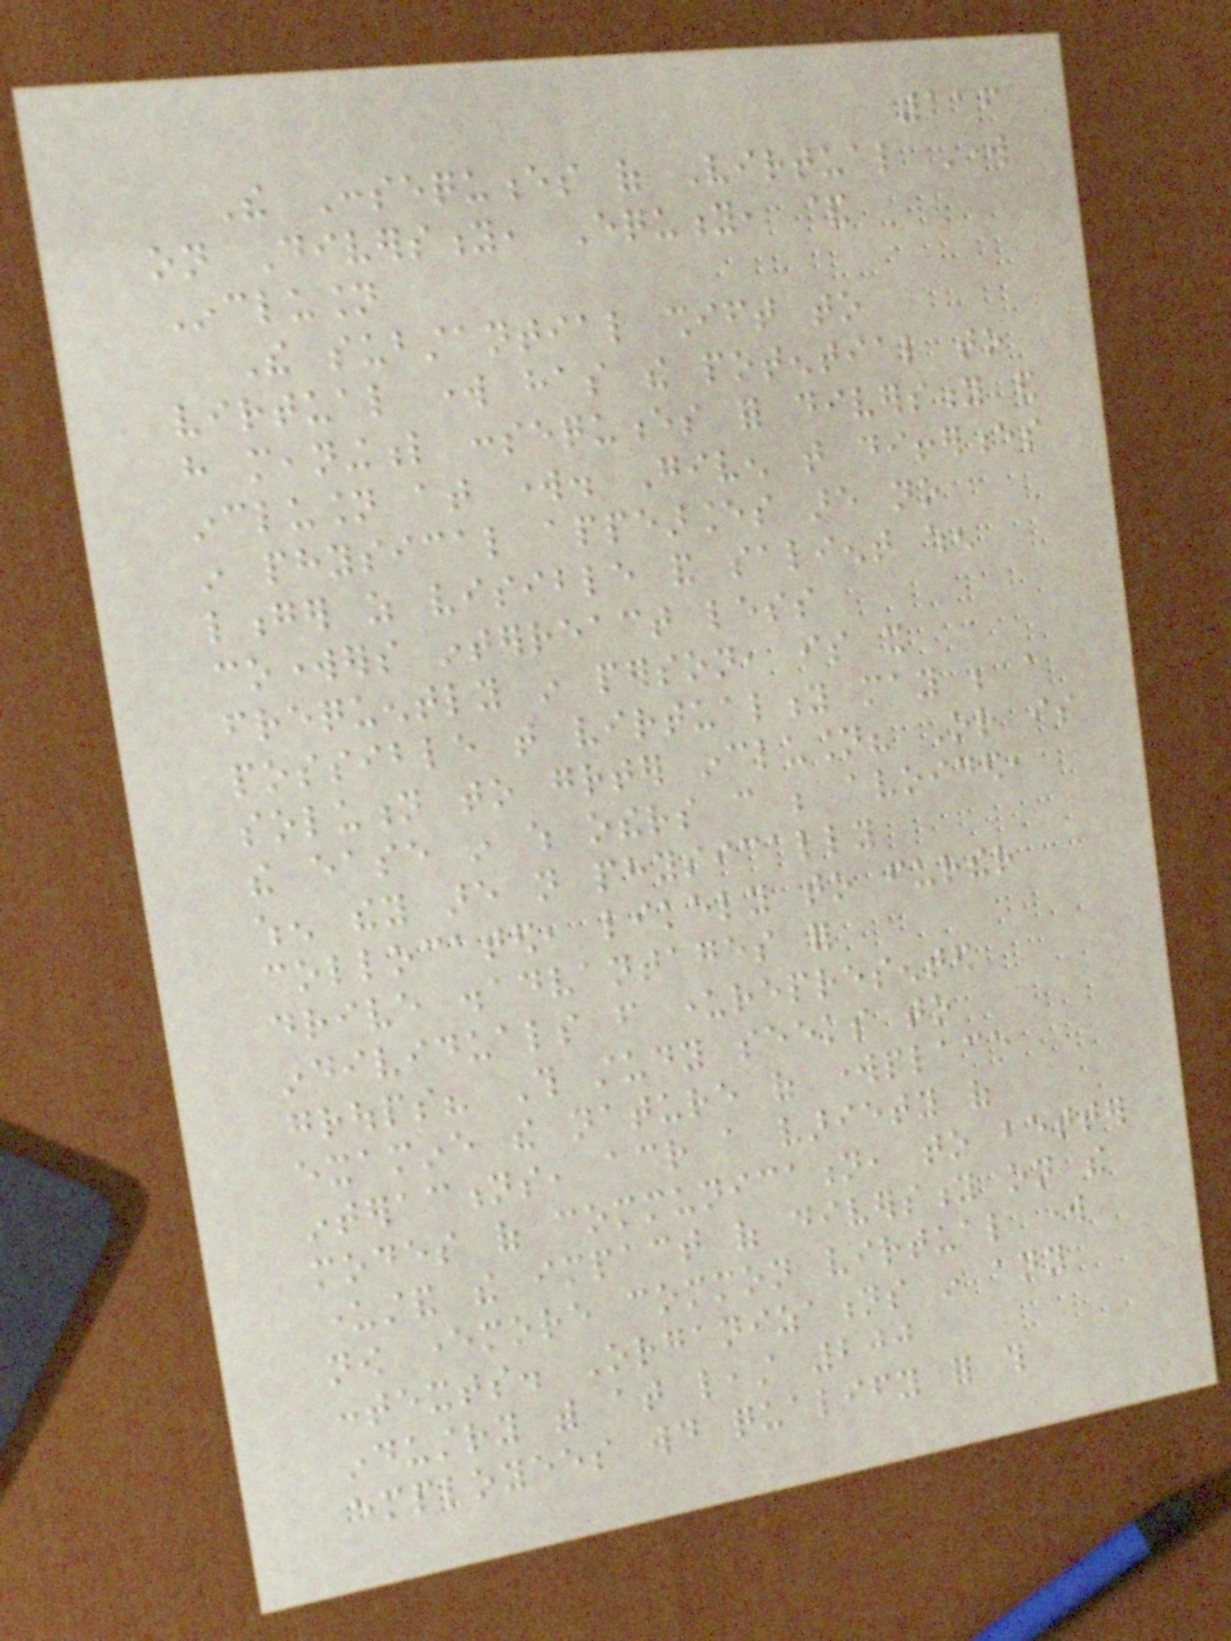116
The Consequences of Virtual Work
on Diversity, Equity, &
Inclusion
The substantial shift to
virtual work has the potential to
have meaningful consequences for diversity and
inclusion at work. Given that differences
in physical appearances are no
longer as visible and salient when
coworkers interreact less
frequently in person, is it
possible that virtuality may be a
solution to greater inclusion? Or is
the ease in which others can be avoided,
when they are not physically
collocated, likely to further
drive disadvantages for
individuals from underrepresented
groups? This study seeks to
examine the nature of workplace
interactions, across a variety of
modes of communication, to better
understand the impact of diversity on the
now evermore common virtual work
contexts. Organizations in any
industry with at least 200
employees would qualify for this
